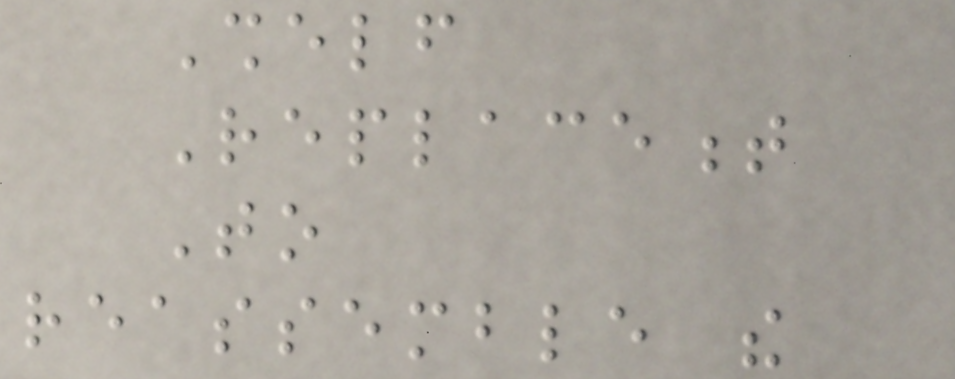Shelf
Replacement
To
reassemble the
